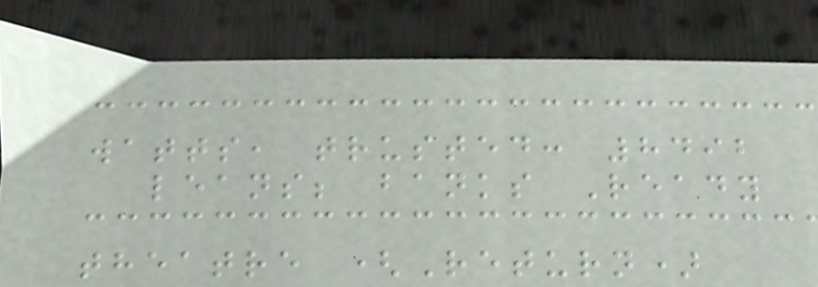watts, trusted: 8492
leans; banks Ready
theatre (Return)
